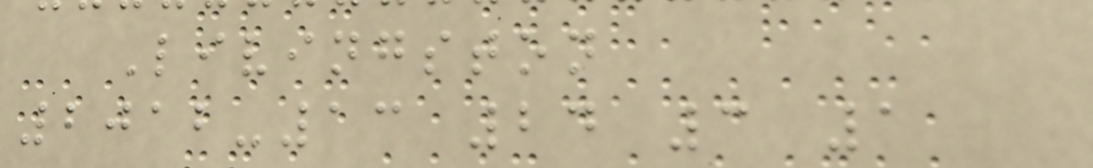Livingston
2012-13 24 3 1
